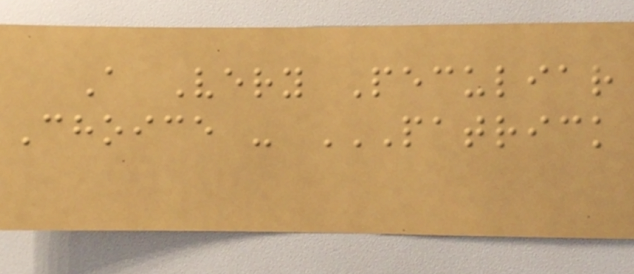A Very Peculiar
Choice - PATRICK
